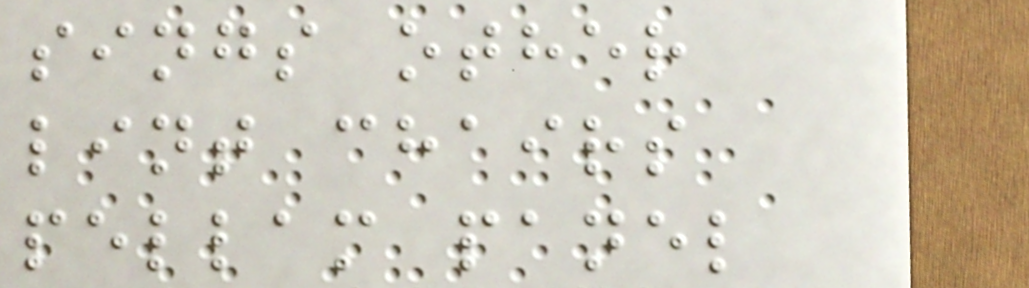sings other
lint chairs
pellam panel
